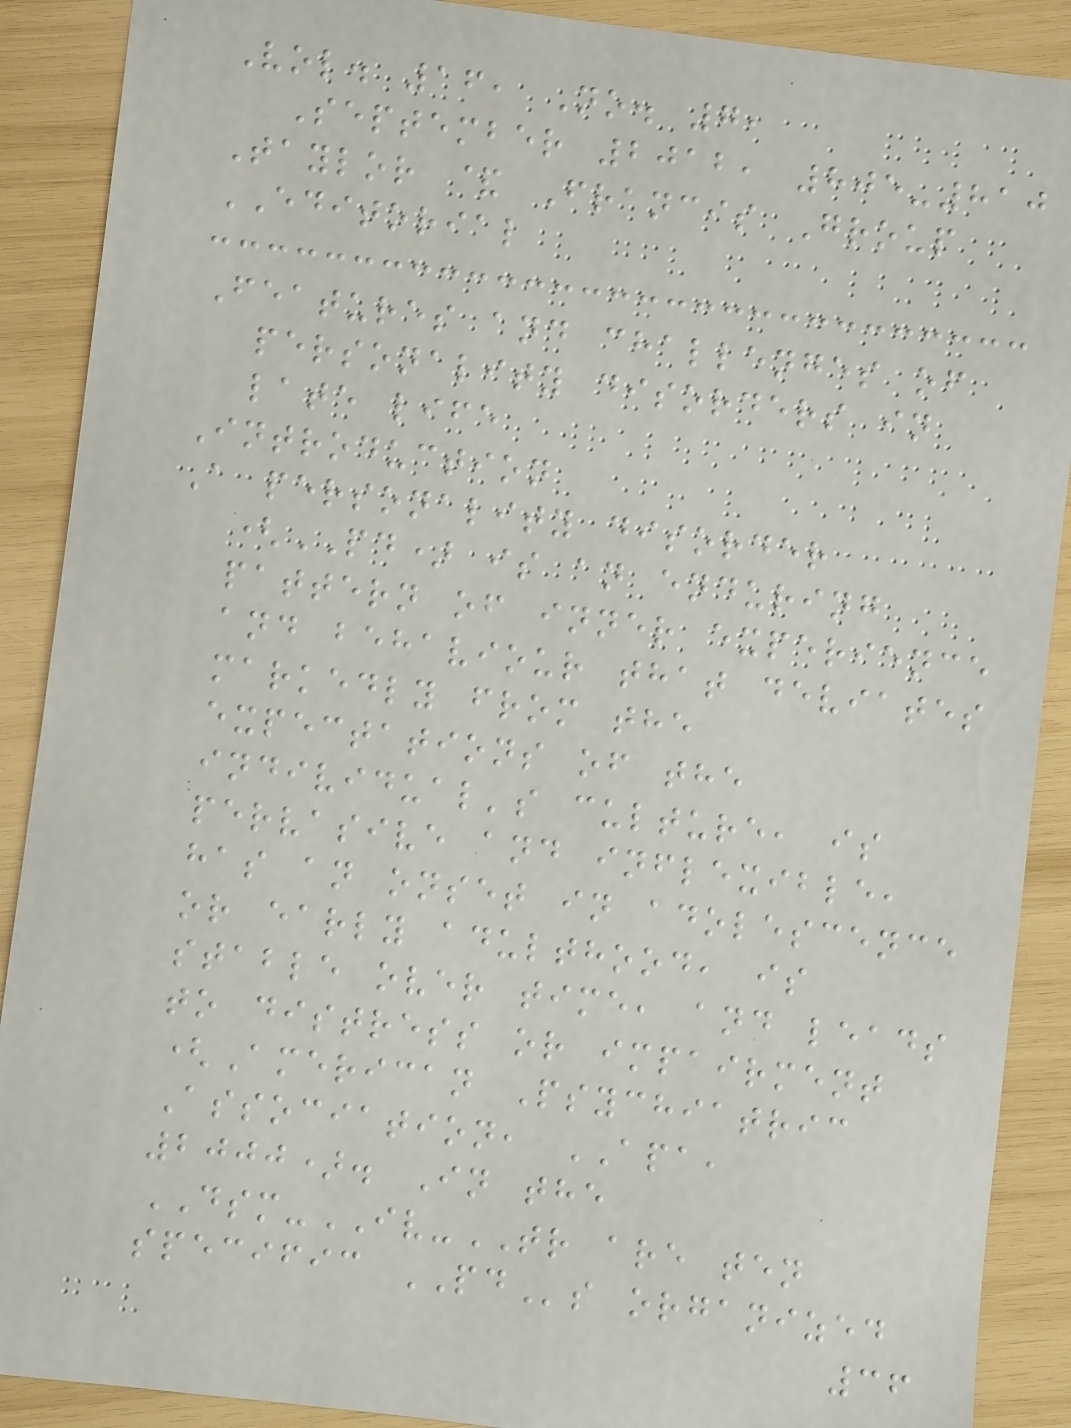Vol. 16, No. 7,
September 2012, 805-810
Taylor & Francis Group
EDITORIAL
Features and challenges of
personality disorders in
late life
Introduction
A personality disorder
(PD) is an enduring
pattern of inner experience
and behaviour that deviates
markedly from the
expectations of the
individual's culture, is
pervasive and inflexible,
has an onset in adolescence
or early adulthood, is
stable over time, and leads
to distress or impairment
(American Psychiatric
Association, APA,
2000). In the
DSM-IV-TR are ten
specific PDs organized
36
